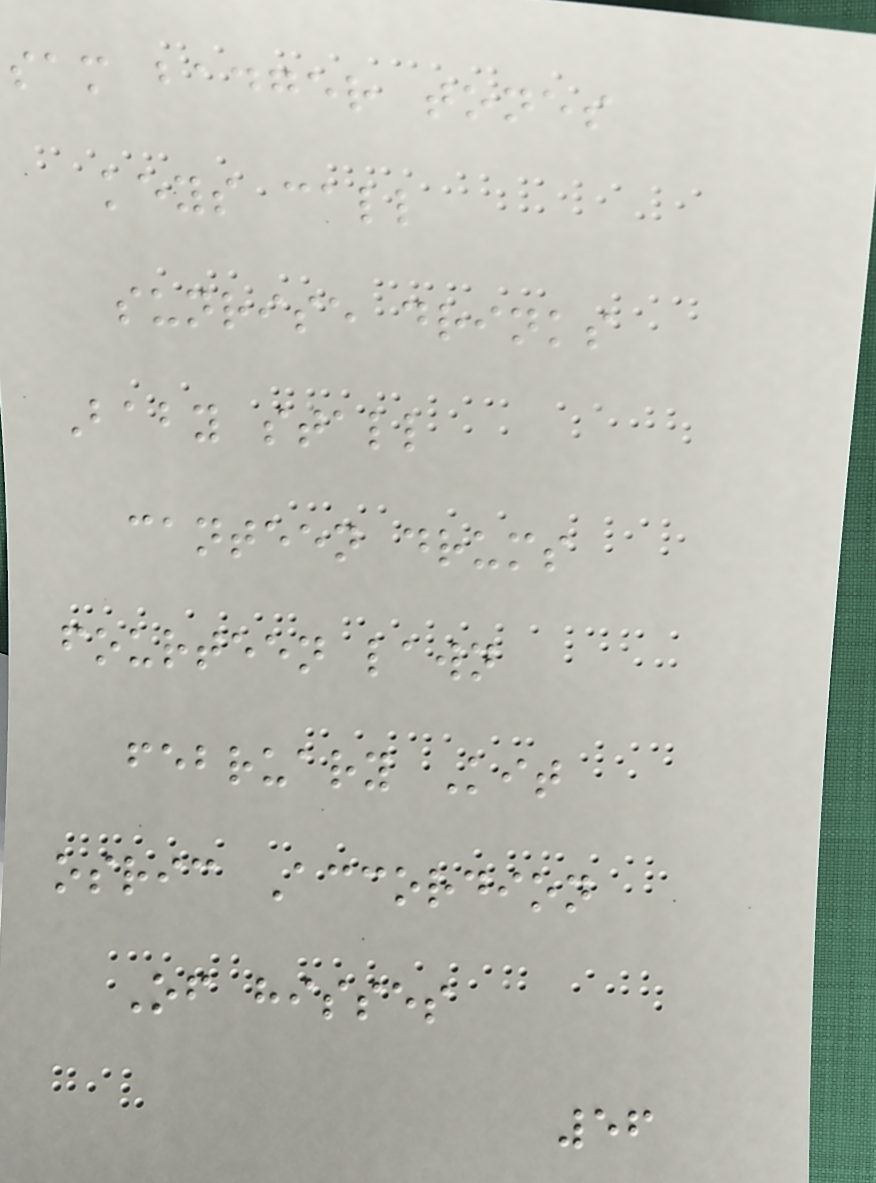sam badger tones
keys call
sunrise drinks
Baby stall
canteen drums
fourteen lawn
february Kit
osric Accordion
Of hisses
56
